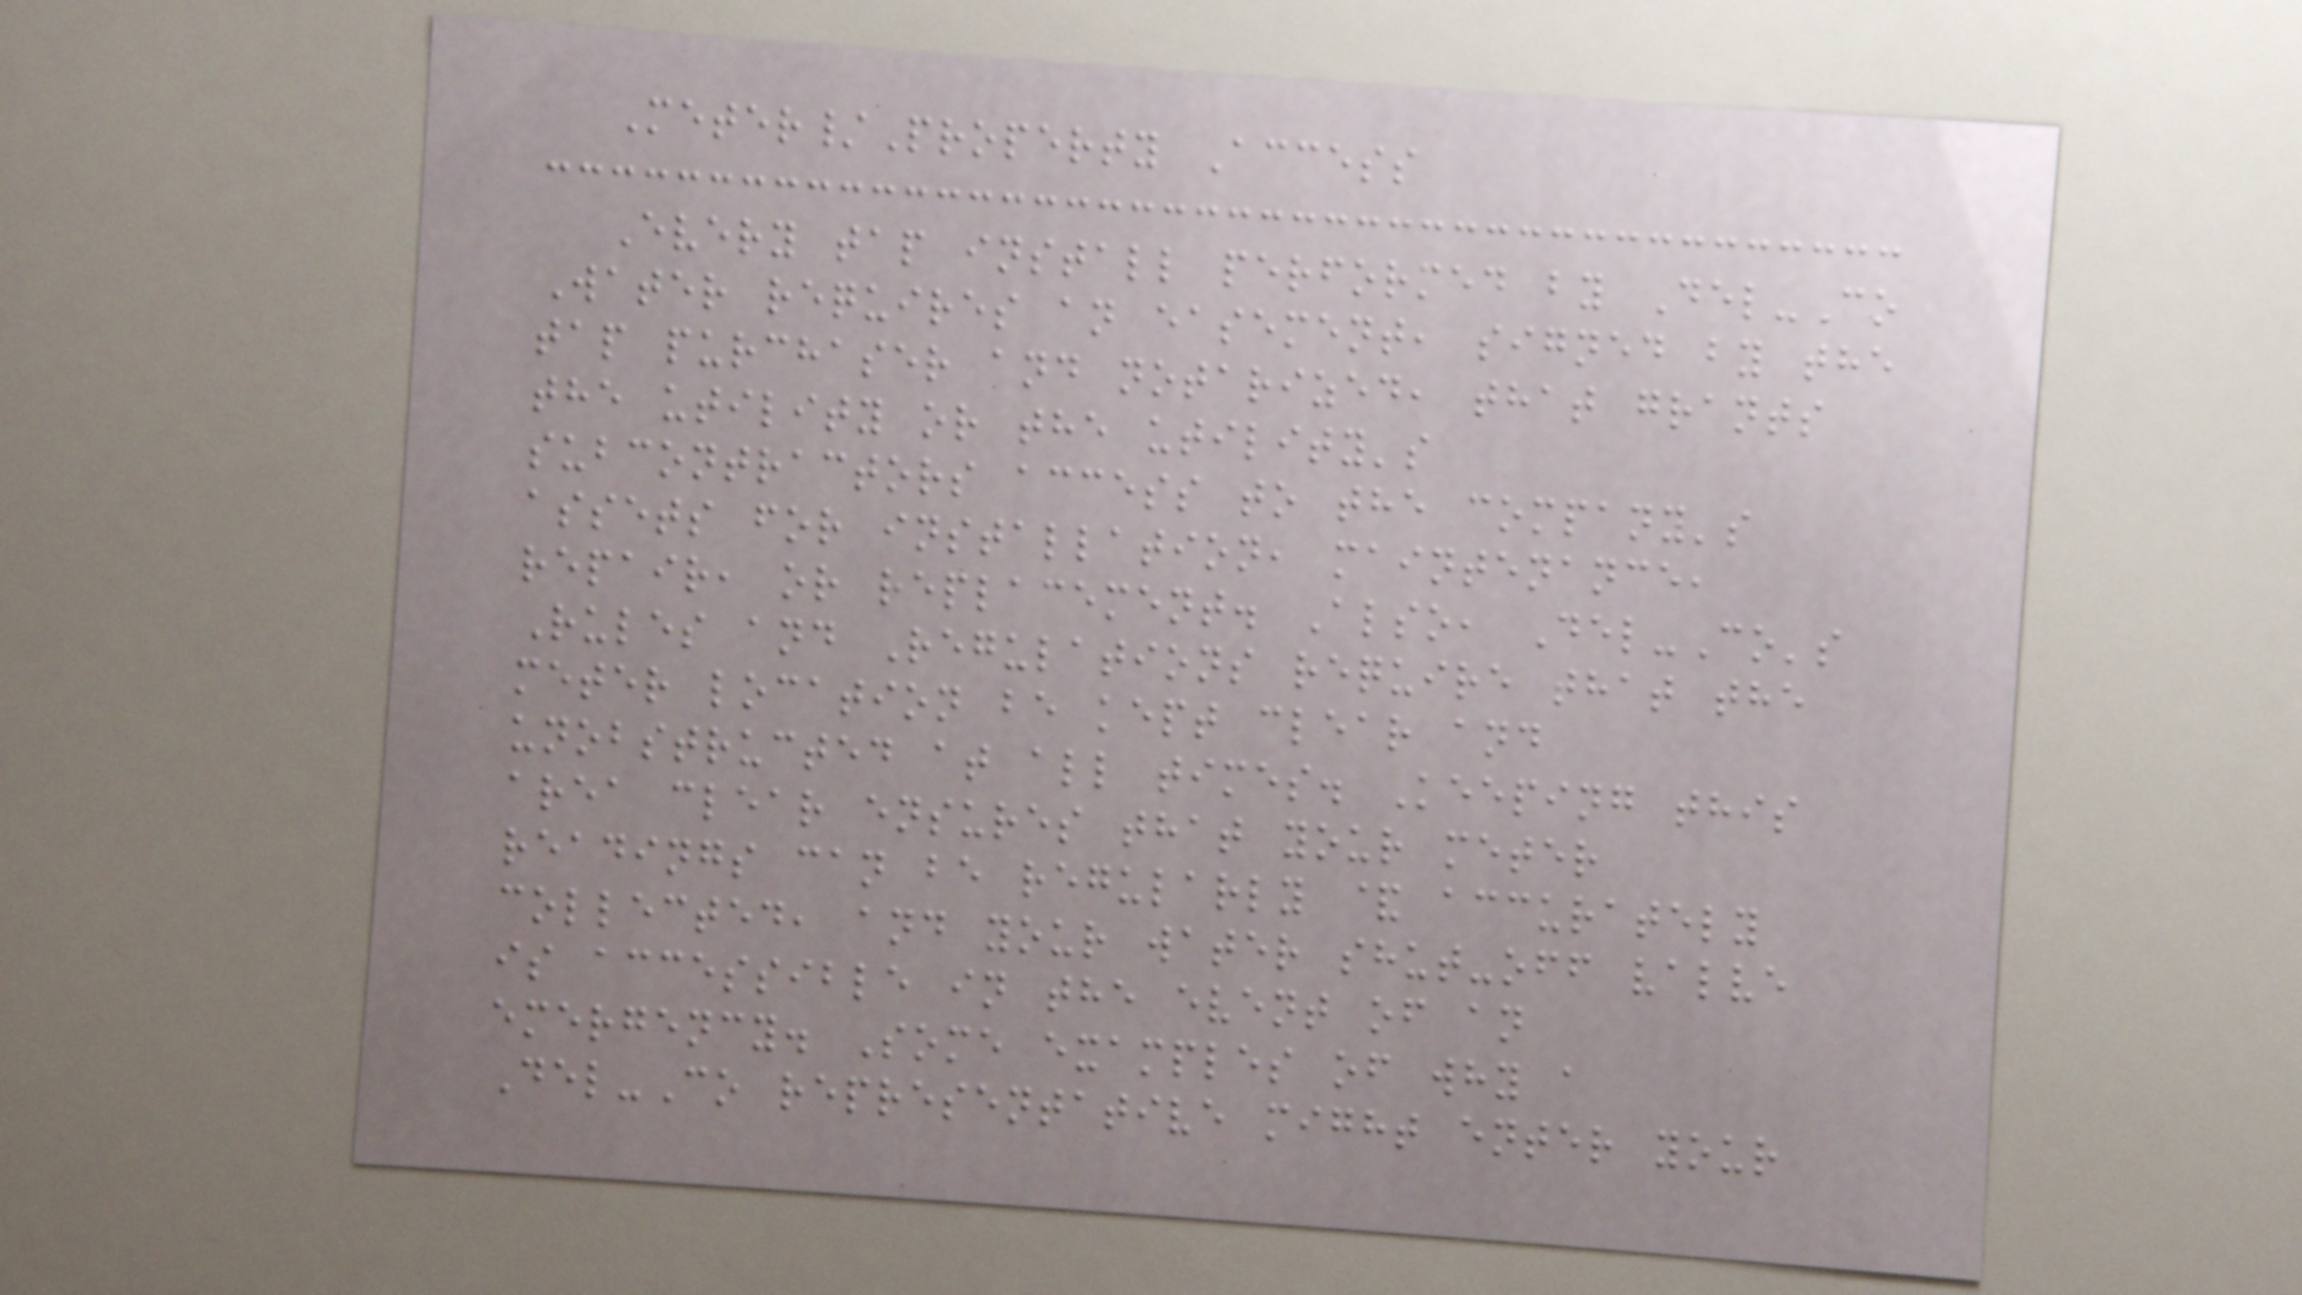Meter/Property Access
Every tap install performed by Del-Co
Water requires an easement, signed by the
tap purchaser and notarized, that grants
the utility or the utility's
subcontractors access to the company's
assets for installation, maintenance,
repair, or replacement. Also, Del-Co's
Rules and Regulations require that the
meter location be kept clear and
unobstructed at all times. Keeping this
area clear ensures that your meter
readings can be regularly & accurately
collected, and your water shut-off valve
is accessible in the event of an
emergency. Some examples of why a
Del-Co representative might enter your
